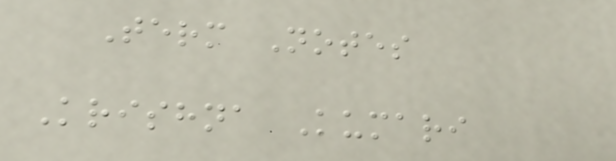Term Notes
Krishna Kumari
